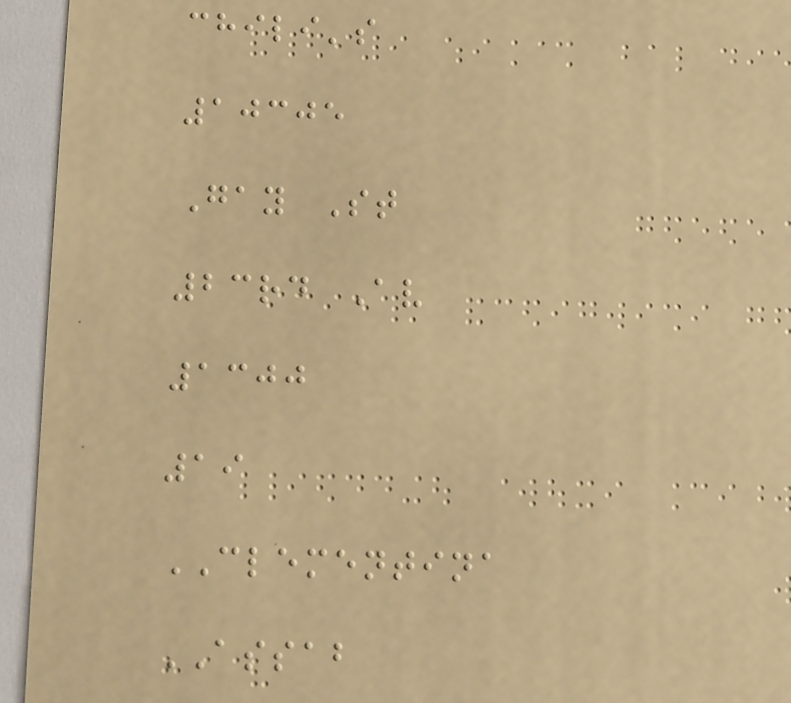chili's
10305
Gay St
23rd Av
1300
19
CLEMENTINA
ASSAB
